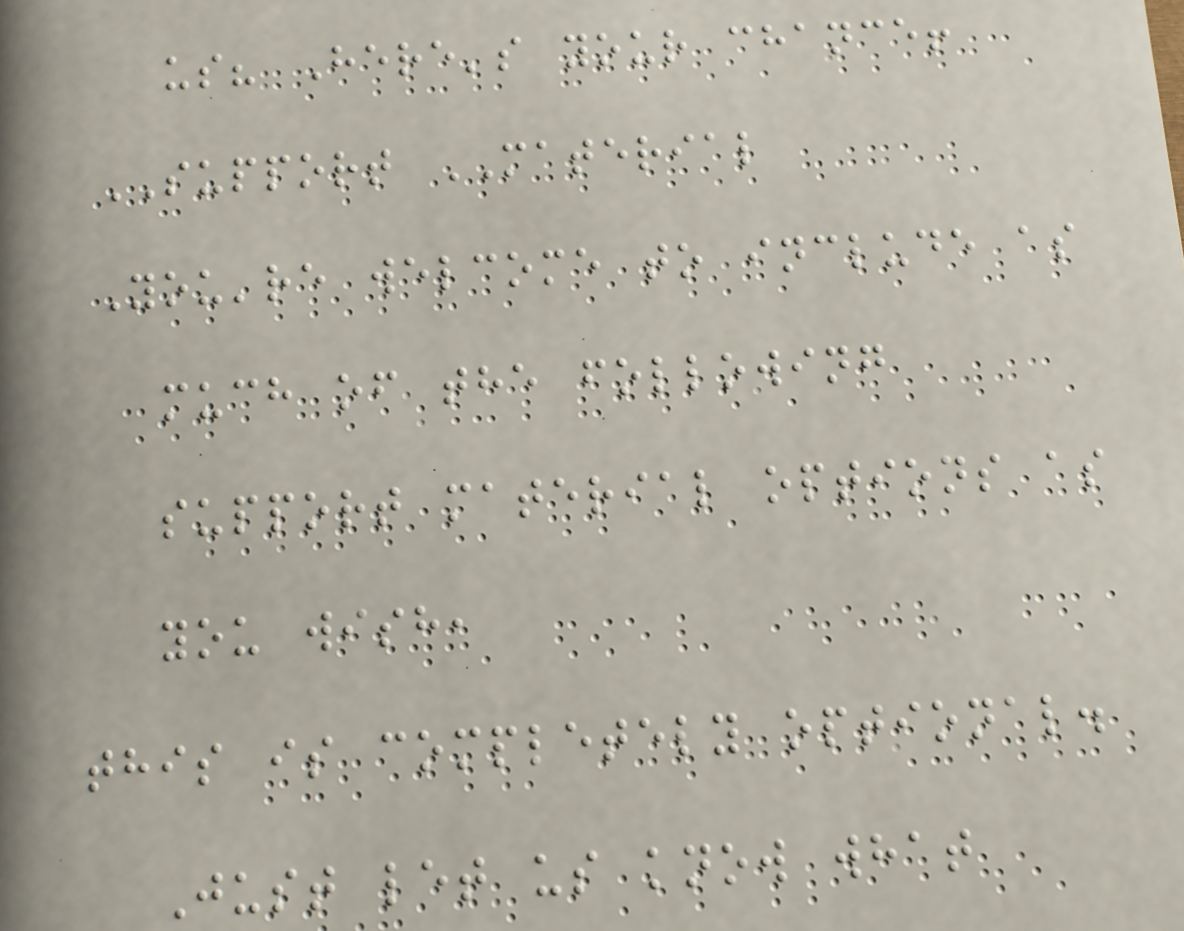us? Here's your chance!
SUPPORT MATERIAL
You're welcome to include as
much of the following
support material options as
you wish,
this is completely optional.
Just let us know what
